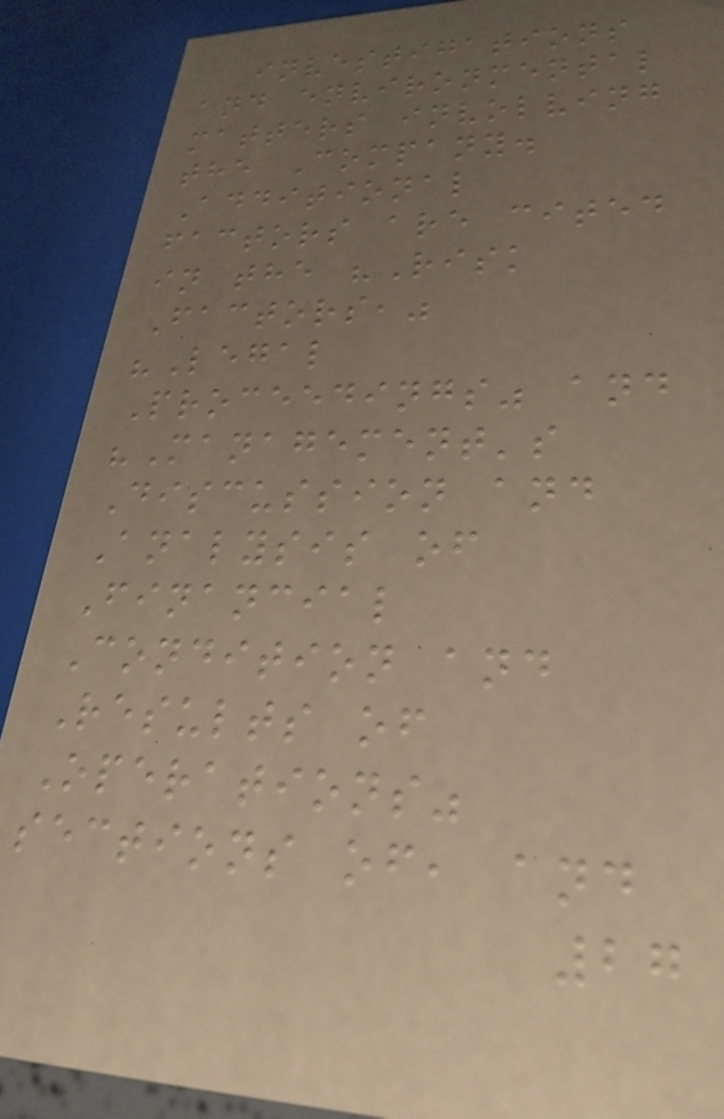investigations
and environmental
matters involving
the Company.
Additional
factors are cited
in the "Risk
Factors,"
"Legal
Proceedings" and
"Management's
Discussion and
Analysis of
Financial
Condition and
Results of
Operations"
sections of, and
27
